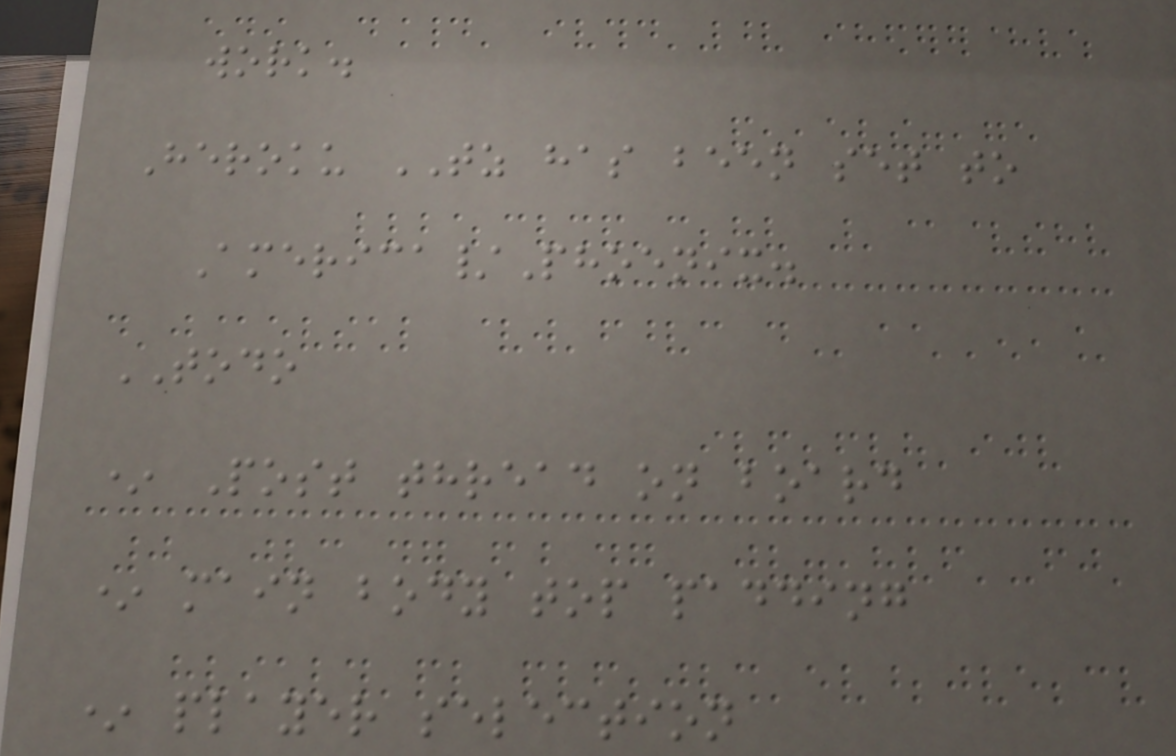work.
Heroku TZ has been set to
America/Phoenix.
TODO
* Post thread on board
* main body top padding
* player selection
